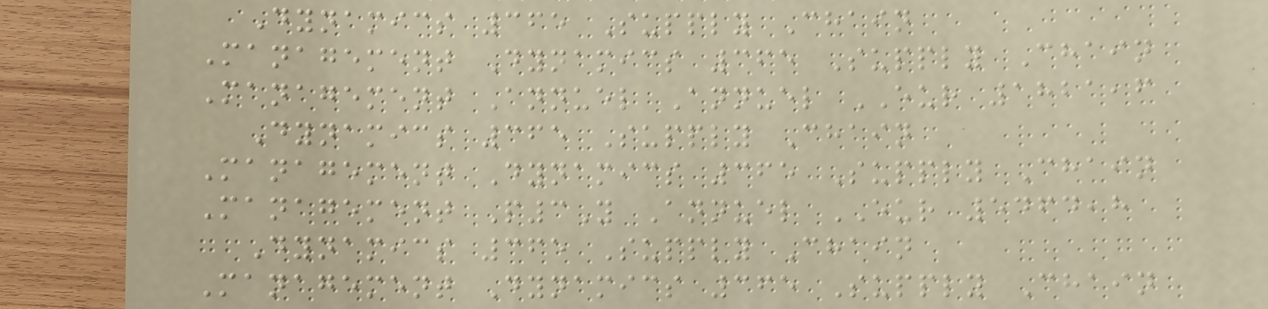Dynamics 365 Supply Chain
Management Dynamics 365 Supply Chain
Management Annuel Annuel EUR 1821,6
Dynamics 365 Supply Chain
Management Dynamics 365 Supply Chain
Management P3Y Annuel EUR 5464,8
Dynamics 365 Supply Chain
Management Dynamics 365 Supply Chain
